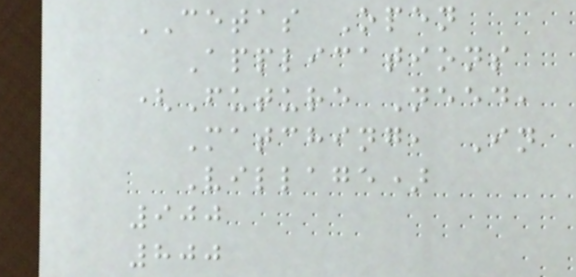CETAS Open
Applications
(Future Need,
Matching, In
Village)
900
800
